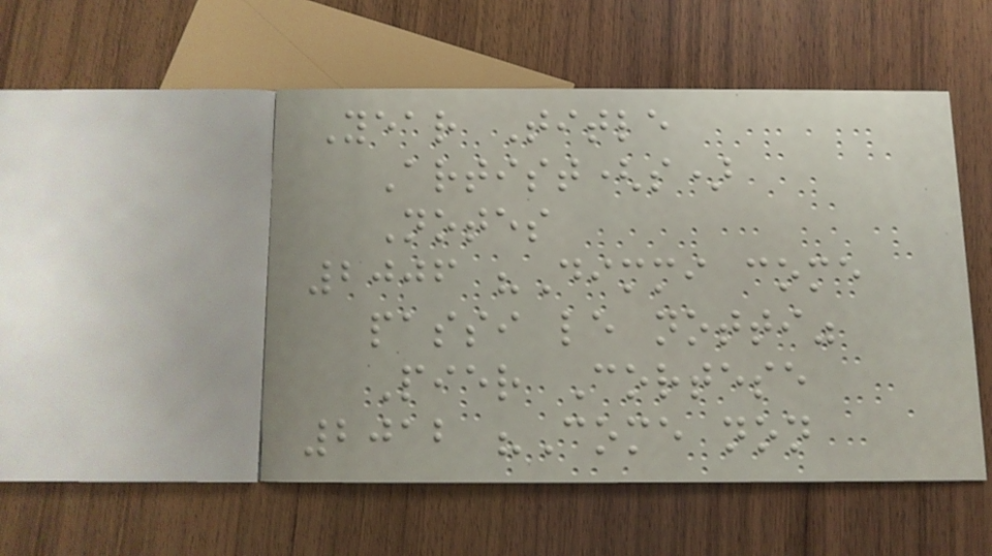Year Title
Artist(s)
Notes
2006 "Dimmi come
passi le notti"
Pier Cortese
2012 "Come non
